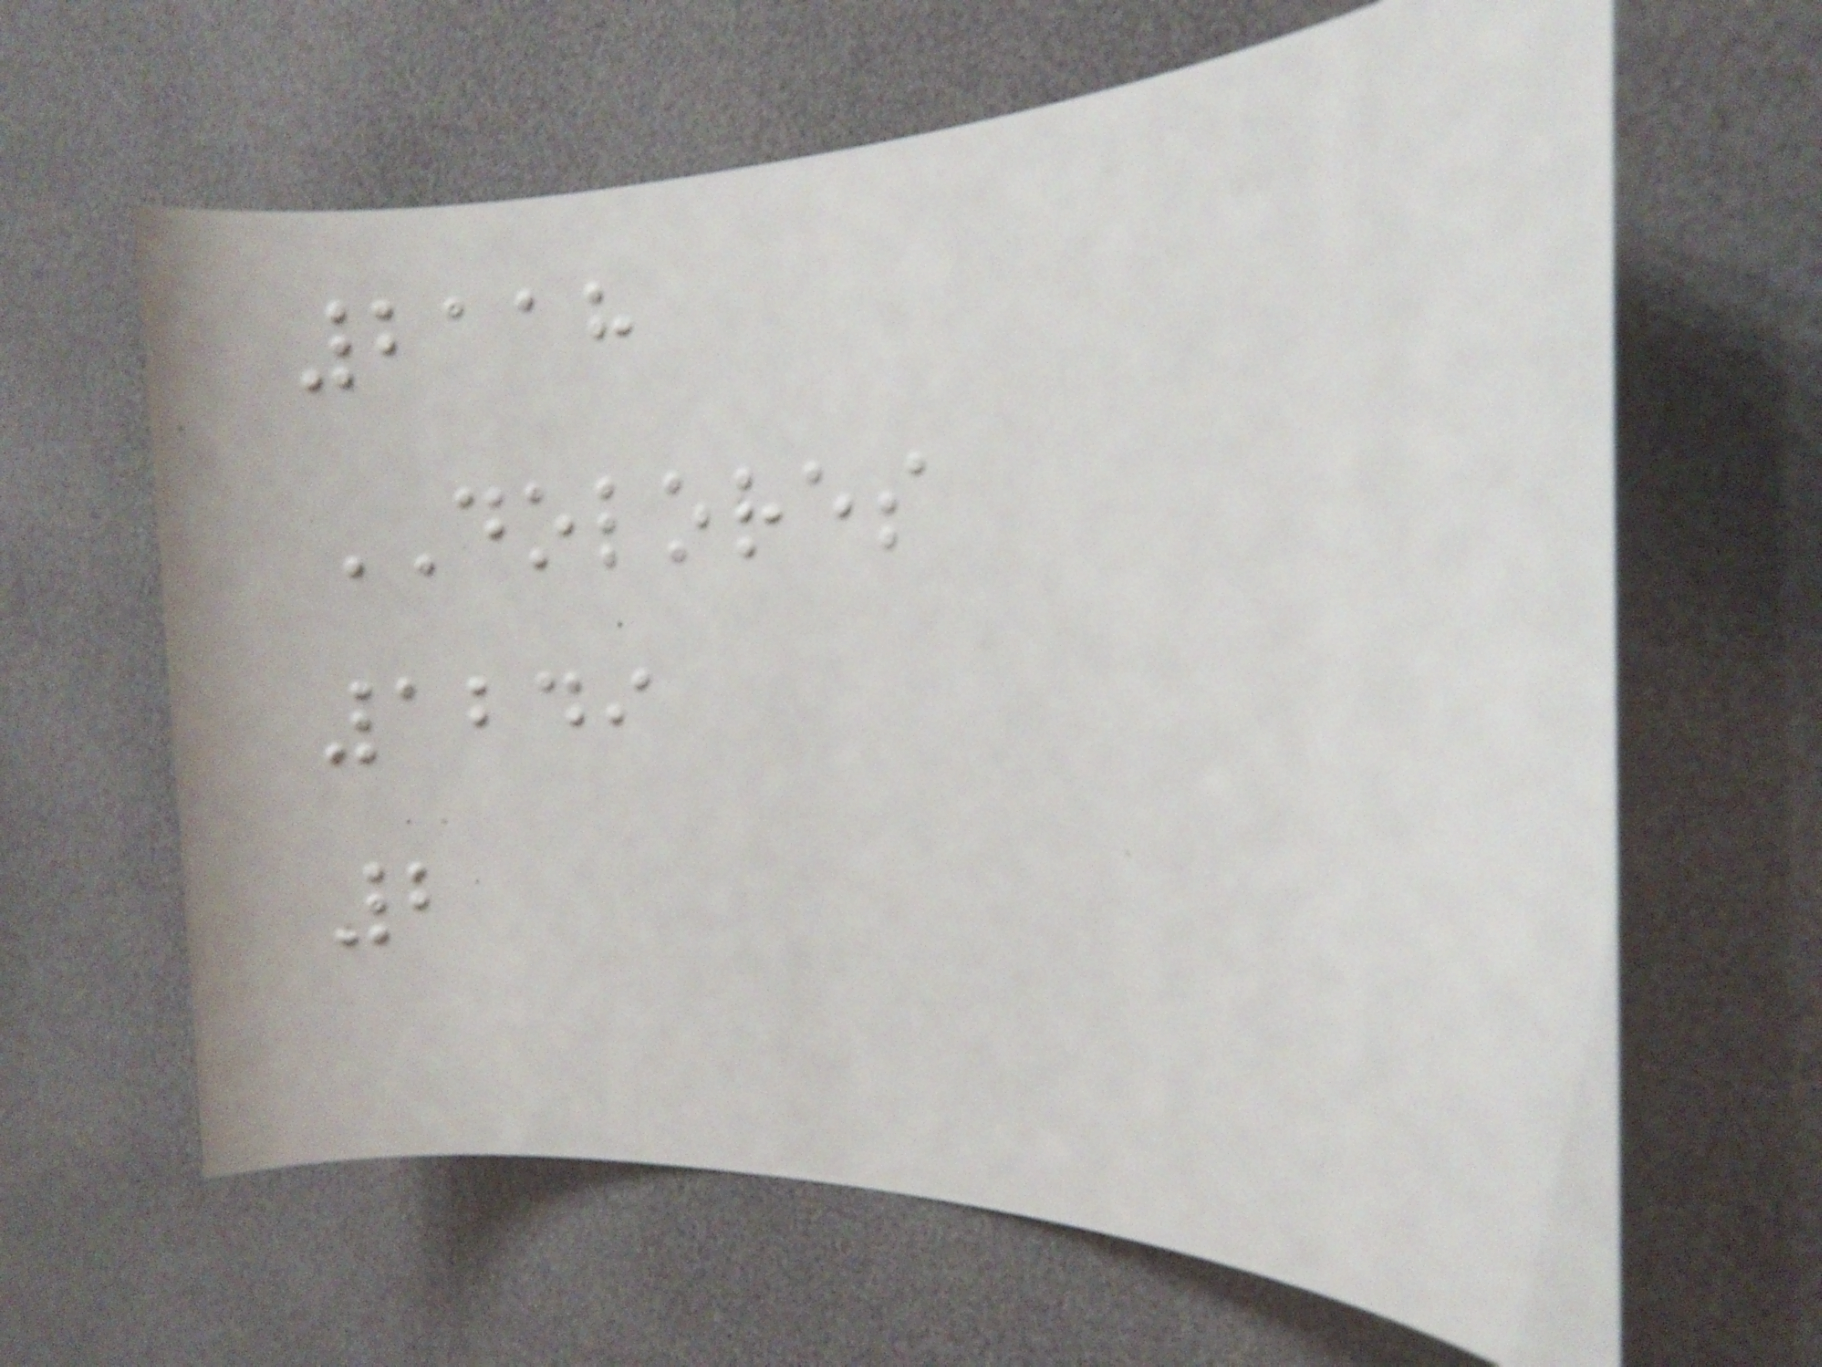2118
DOLORES
1249
2
